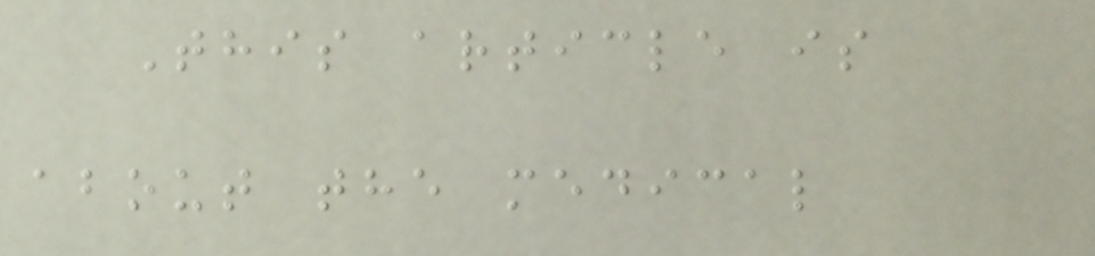This article is
about the medical
